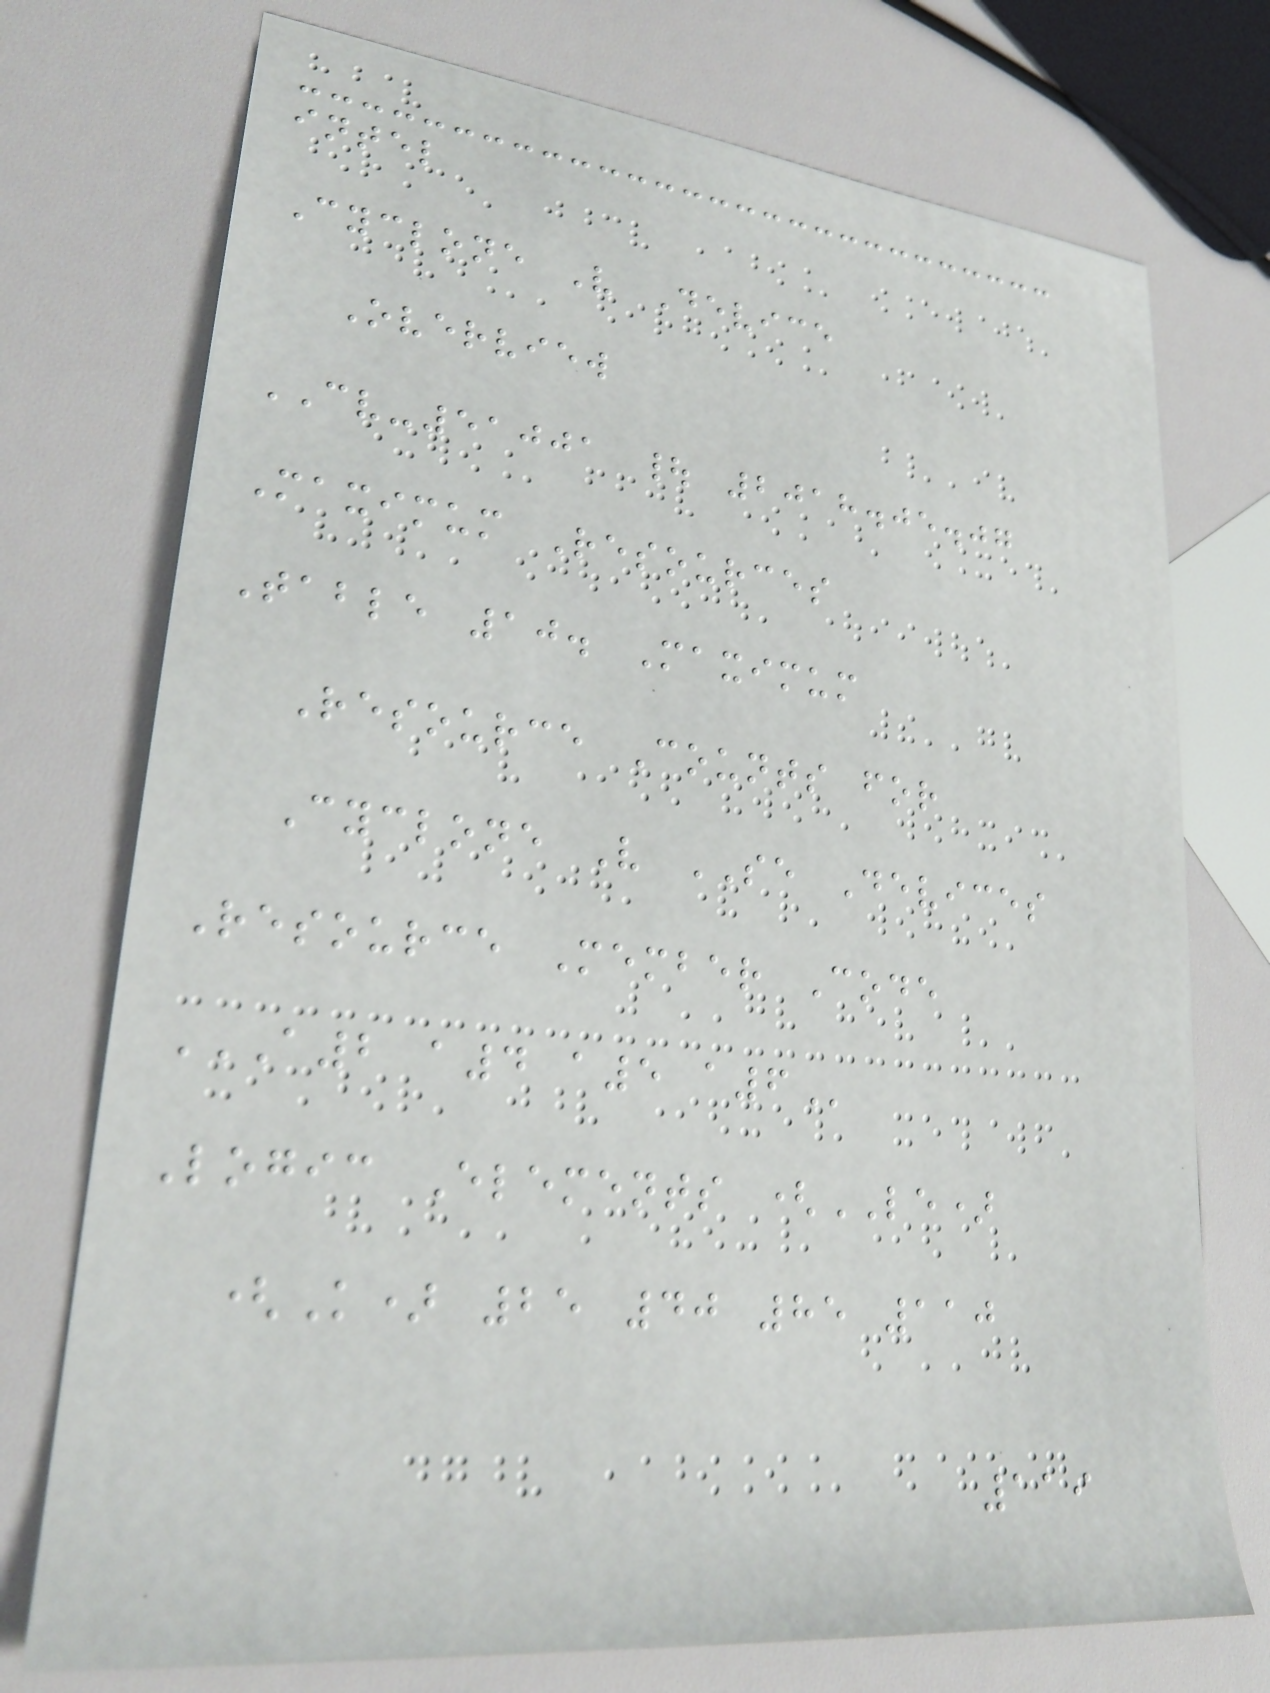intel
Cyclone V Device
Overview
CV-51001 | 2018.05.07
Maximum Resources
Table 10. Maximum
Resource Counts for
Cyclone V SE Devices
Resource Member Code
A2 A4 A5 A6
Logic Elements (LE)
(K) 25 40 85 110
119
